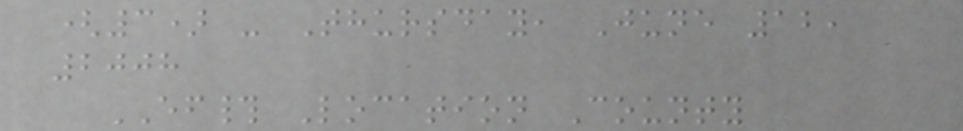(3) - Thursday, June 12,
2008
EF# Location County
